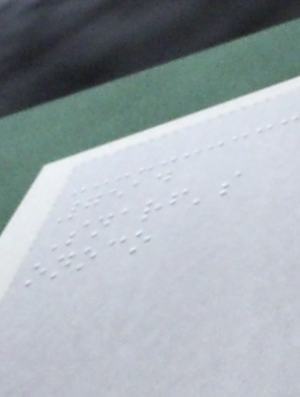7514
Snarf's
onoco
